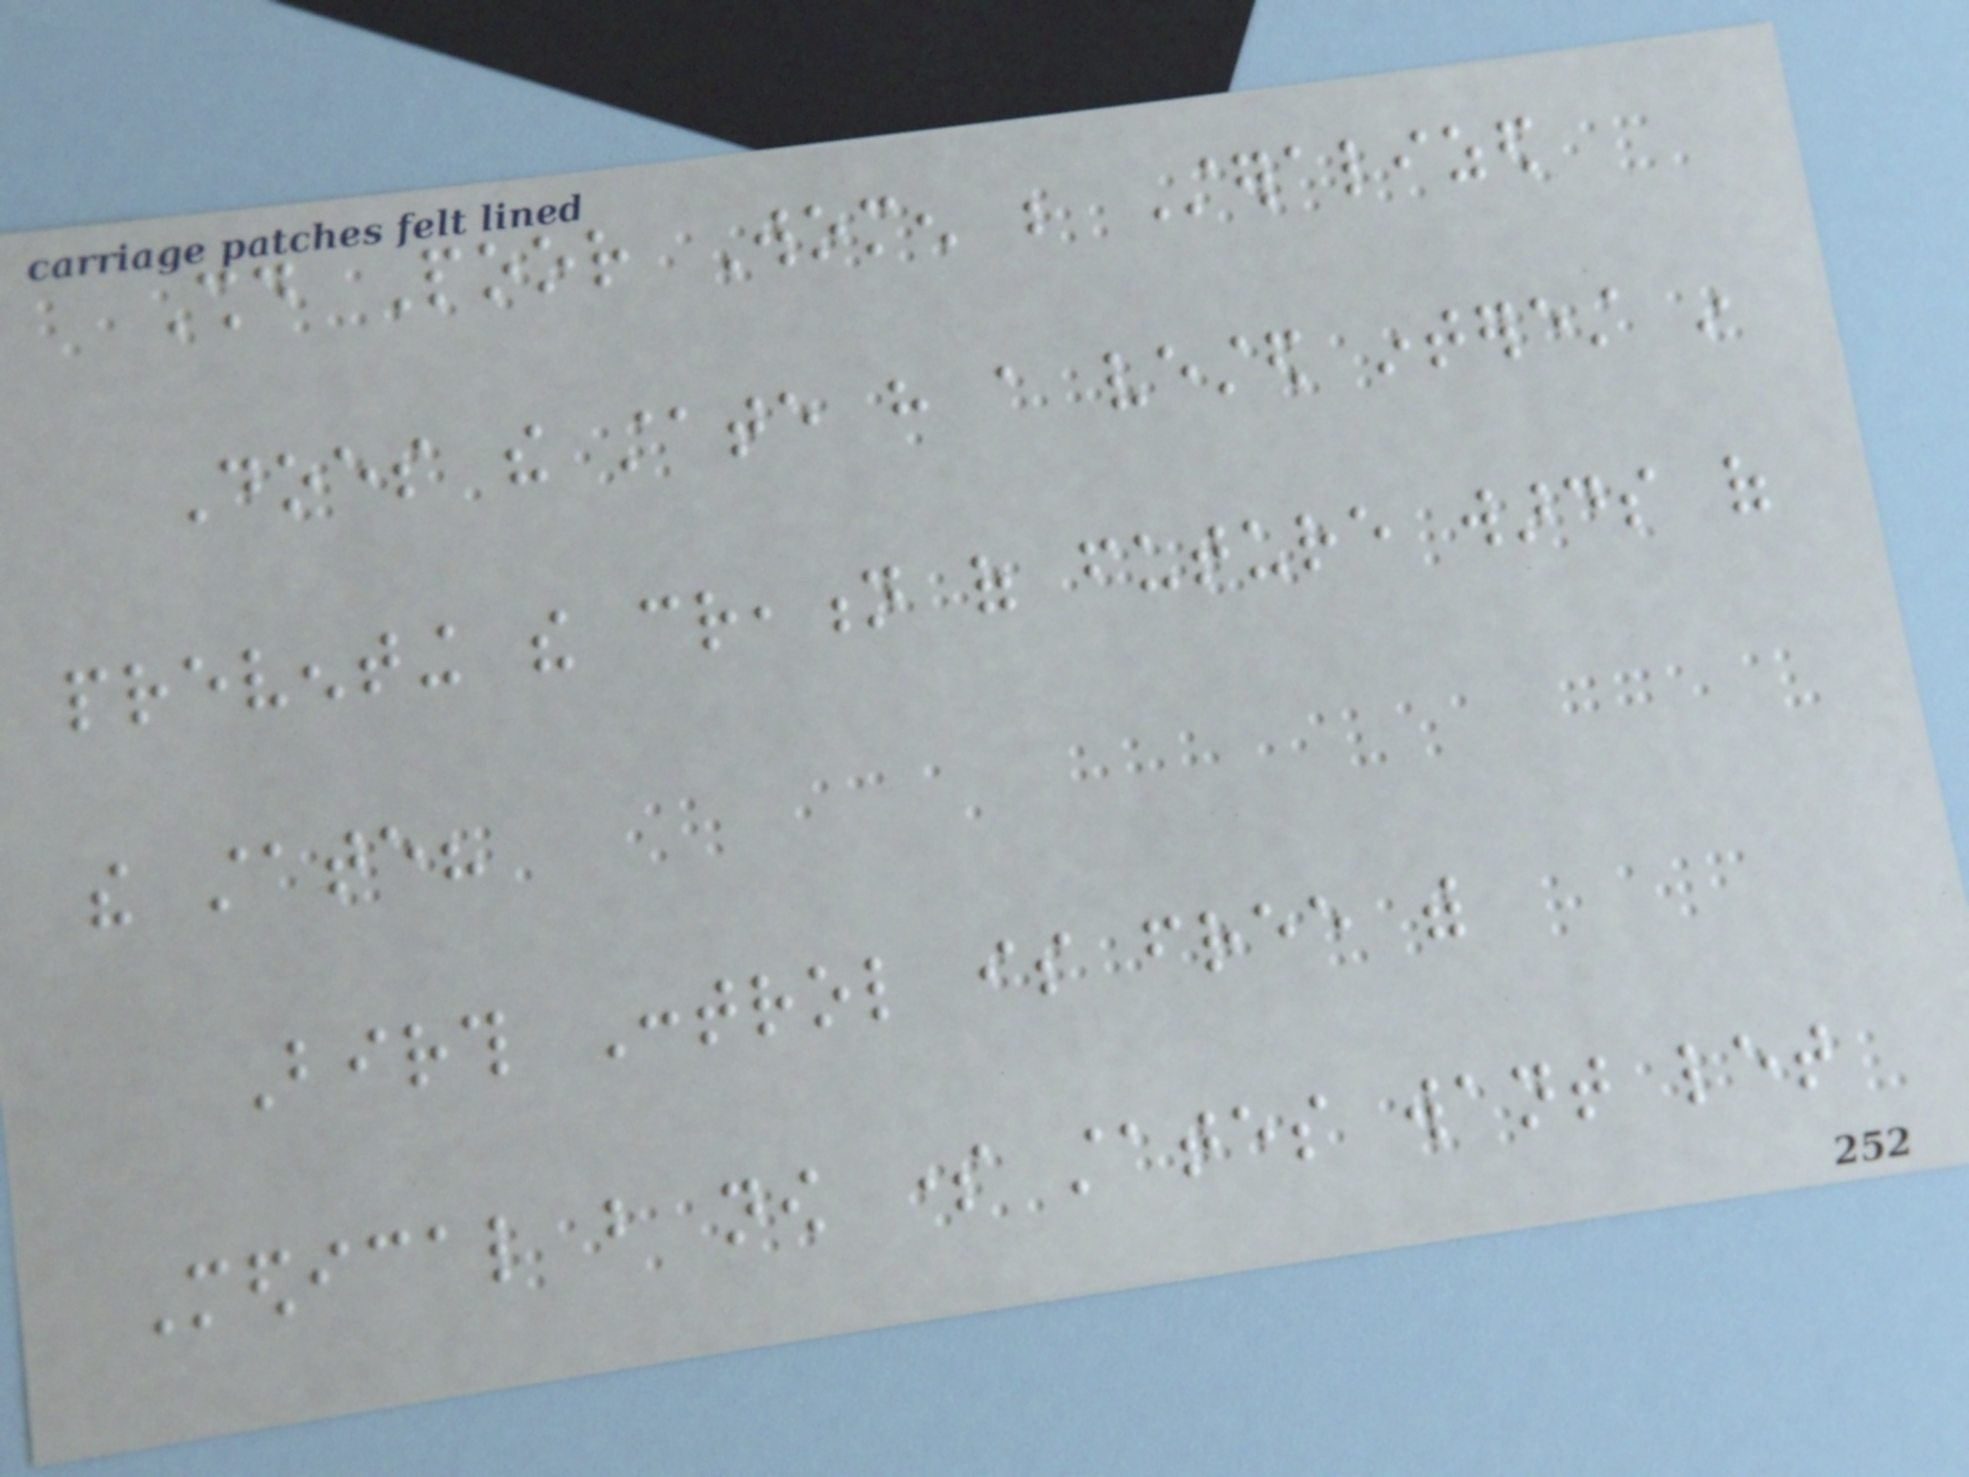Should Poor Women be Steralized
Does the state have a vested interest in
preventing the creation of future wards of
the state?
Birth Control is free with
Medical but now some states want let
